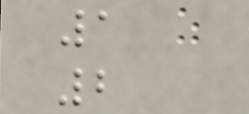1
2
